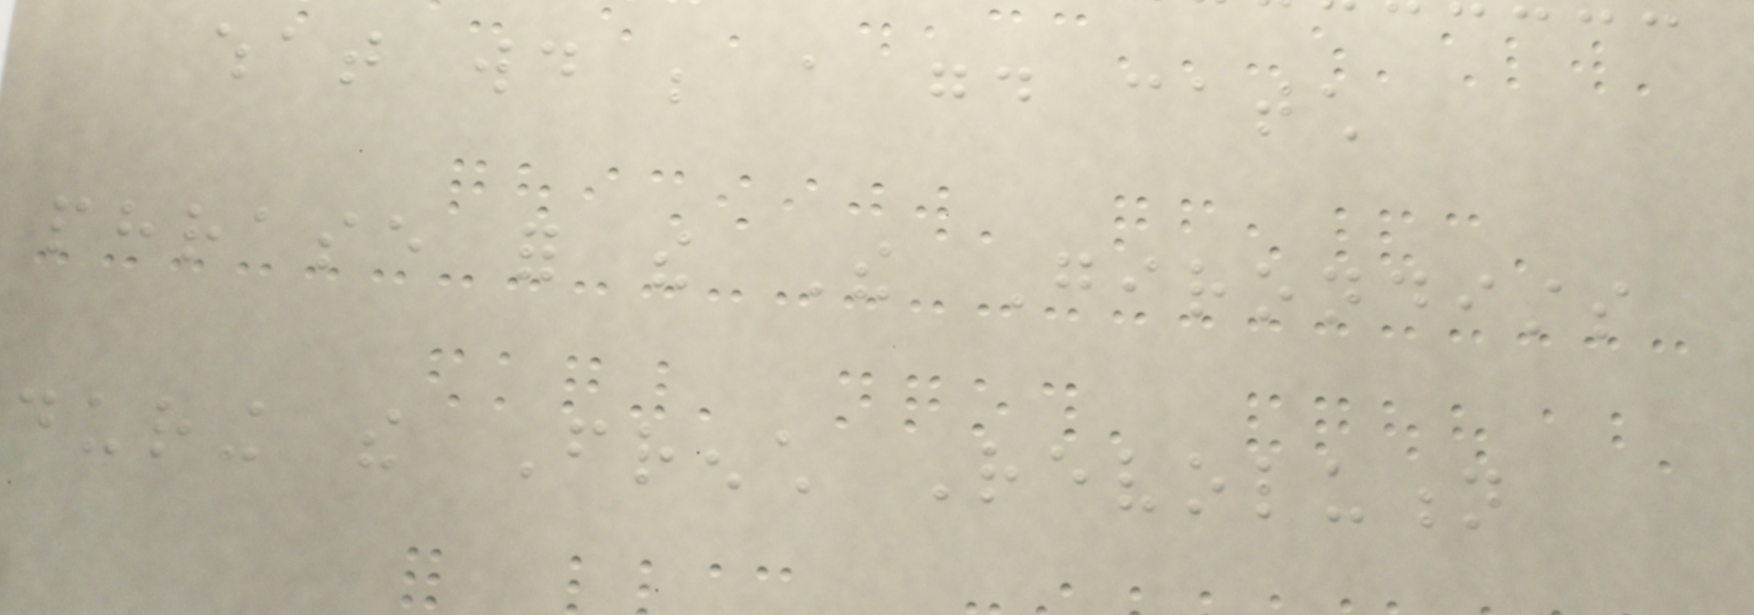what would be a good catch
phrase for the The Girondists
during the French Revolution
